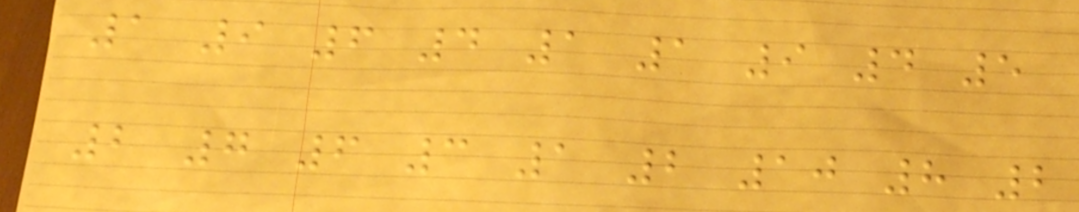1 9 6 4 1 1 9 4 5
2 7 6 3 1 2 10 8 2
